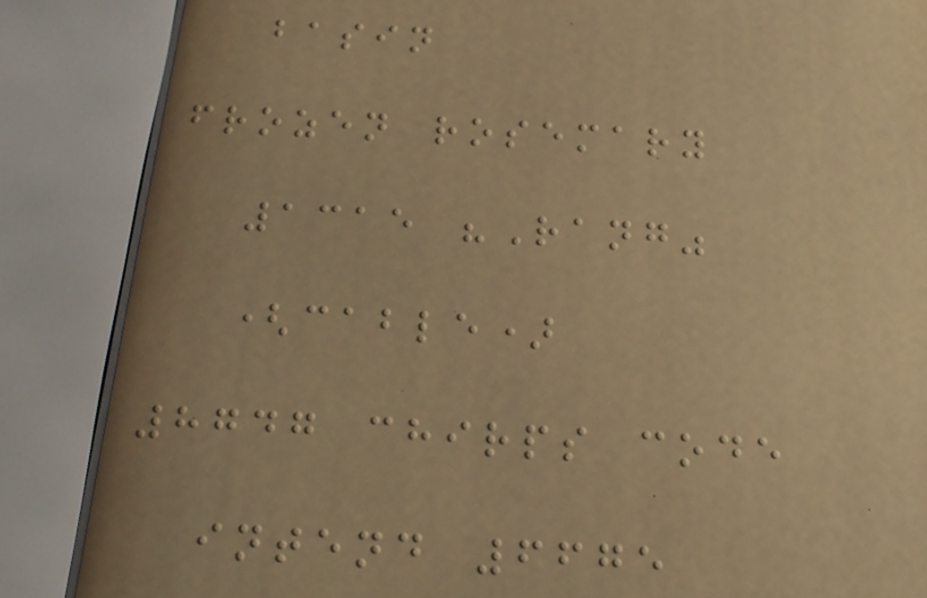basin
frozen rosemary
1315 "Rang"
(cable)
8747 chirps code
intend 6675
